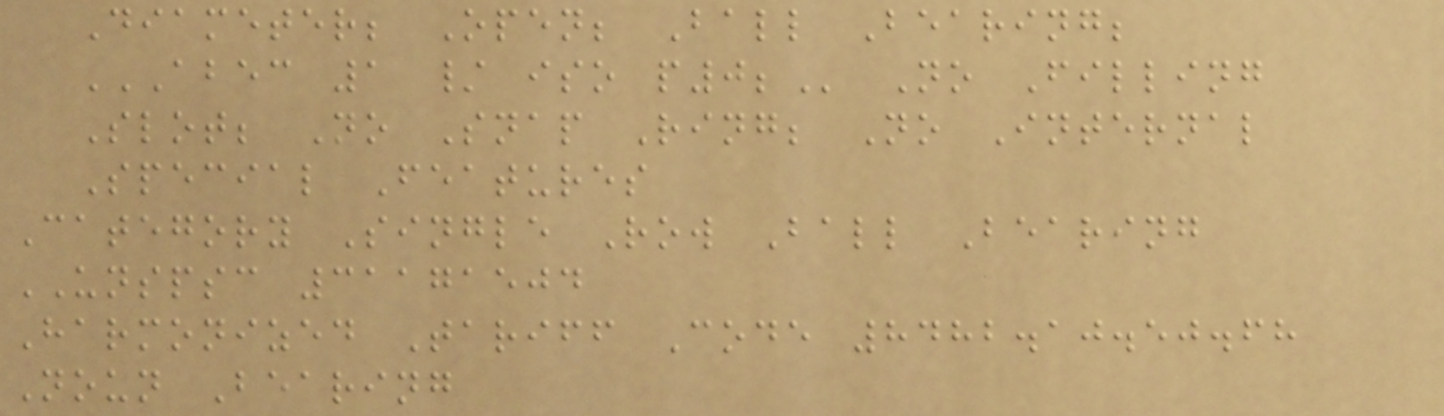Diameter; Open; Ball Bearing;
ABEC 1 / ISO P0; No Filling
Slot; No Snap Ring; No Internal
Special Features
Category Single Row Ball Bearing
UNSPSC 31171504
Harmonized Tariff Code 8482.10.50.68
Noun Bearing
